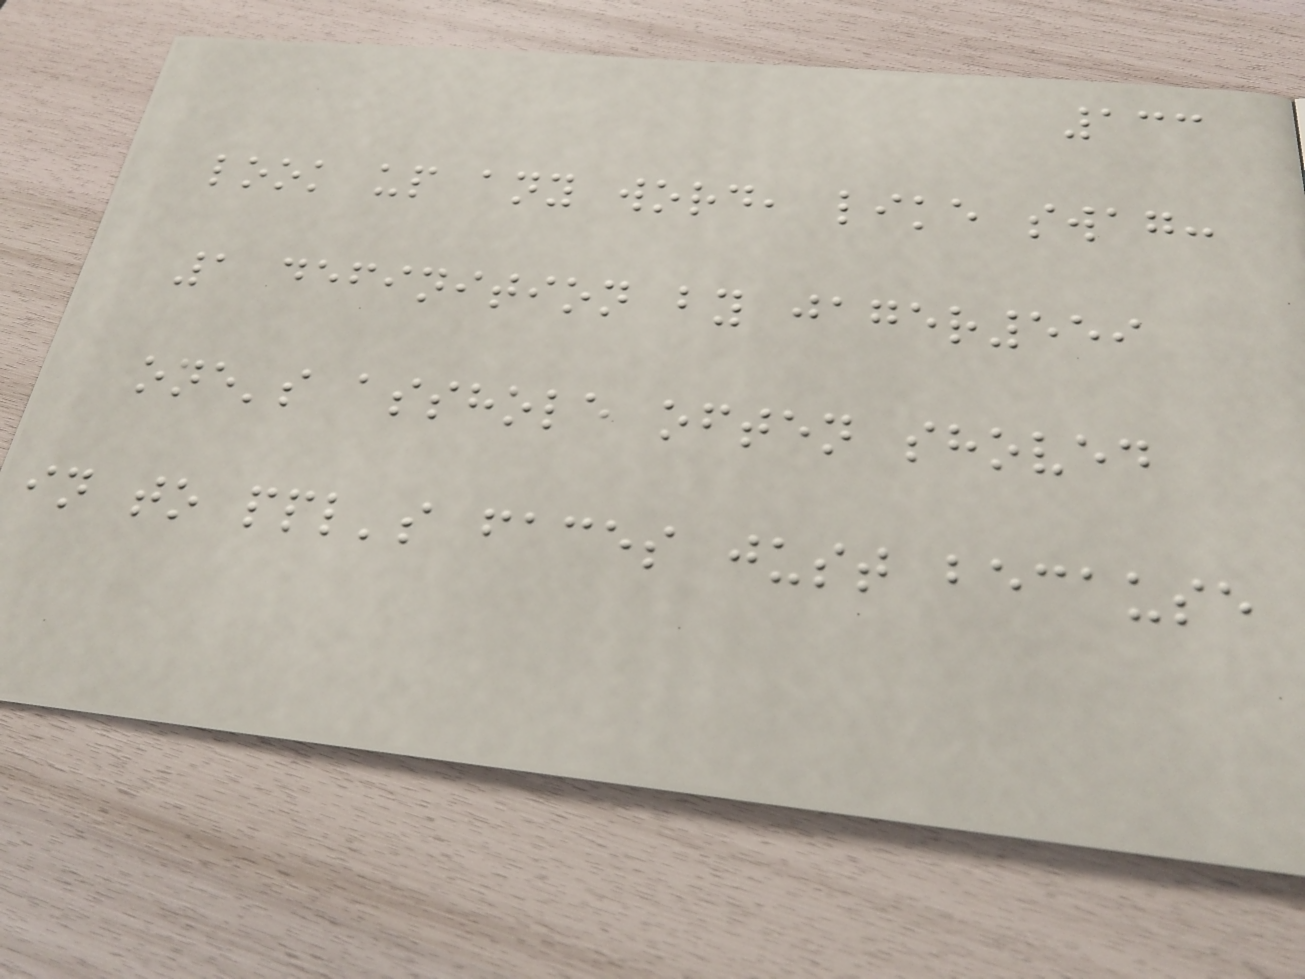133
look up any word, like swag:
1 definition by jager559
one's asshole often shoved
in to ppl's faces just because
